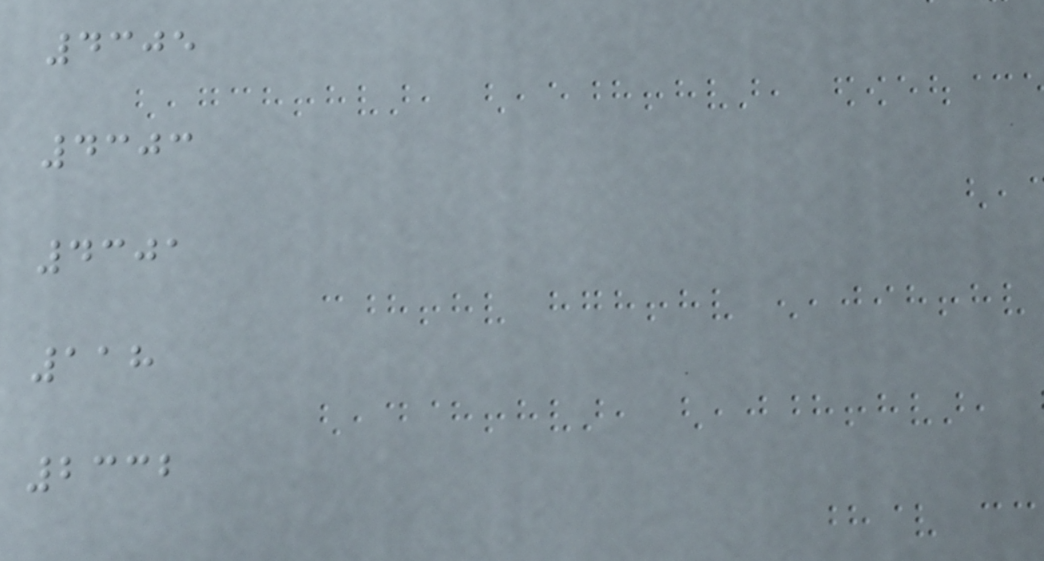4305
4303
4301
118
2332
